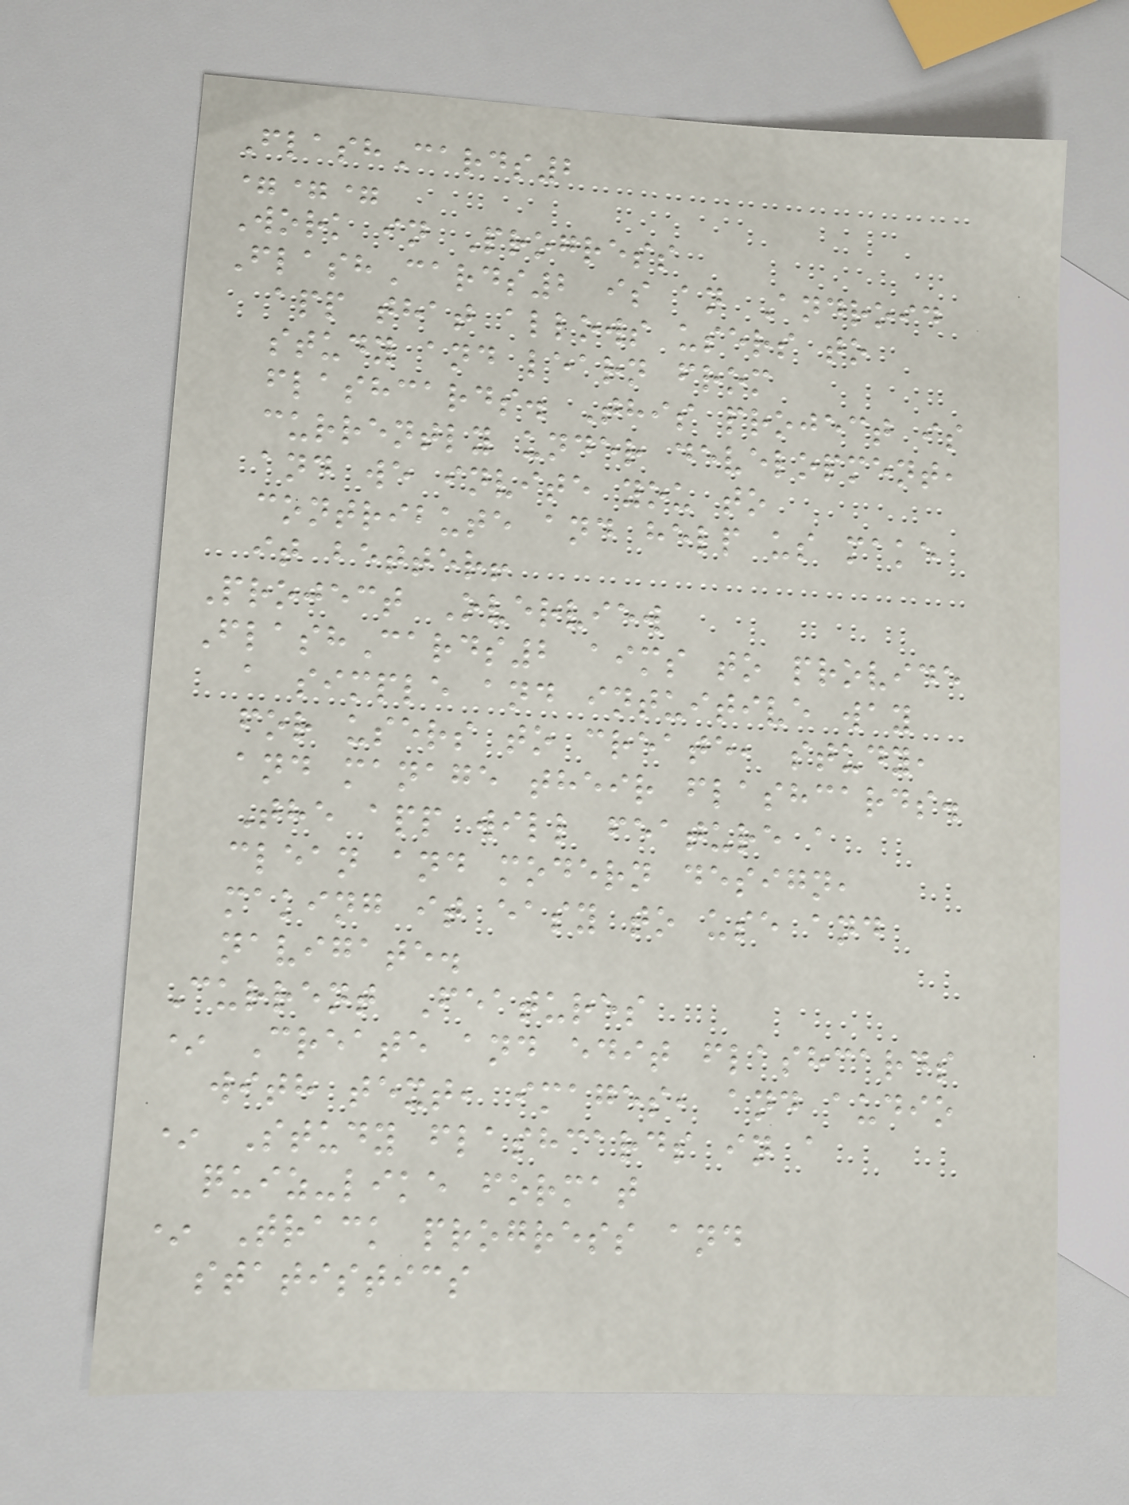FlashCards2
===
Work in Progress
FlashCards2 is an Android
app that allows users to
study and learn from
flashcards. This project is
currently under development,
and we invite you to
contribute and help us make
it better!
Project Overview
FlashCards2 aims to provide
a simple and intuitive way
for users to create, study,
and manage their flashcards.
The app will feature a
clean and modern design,
making it easy to use and
navigate.
Current Features
* Create and edit flashcards
with text, images, and audio
* Study flashcards in a
quiz-like format
* Track progress and
statistics
